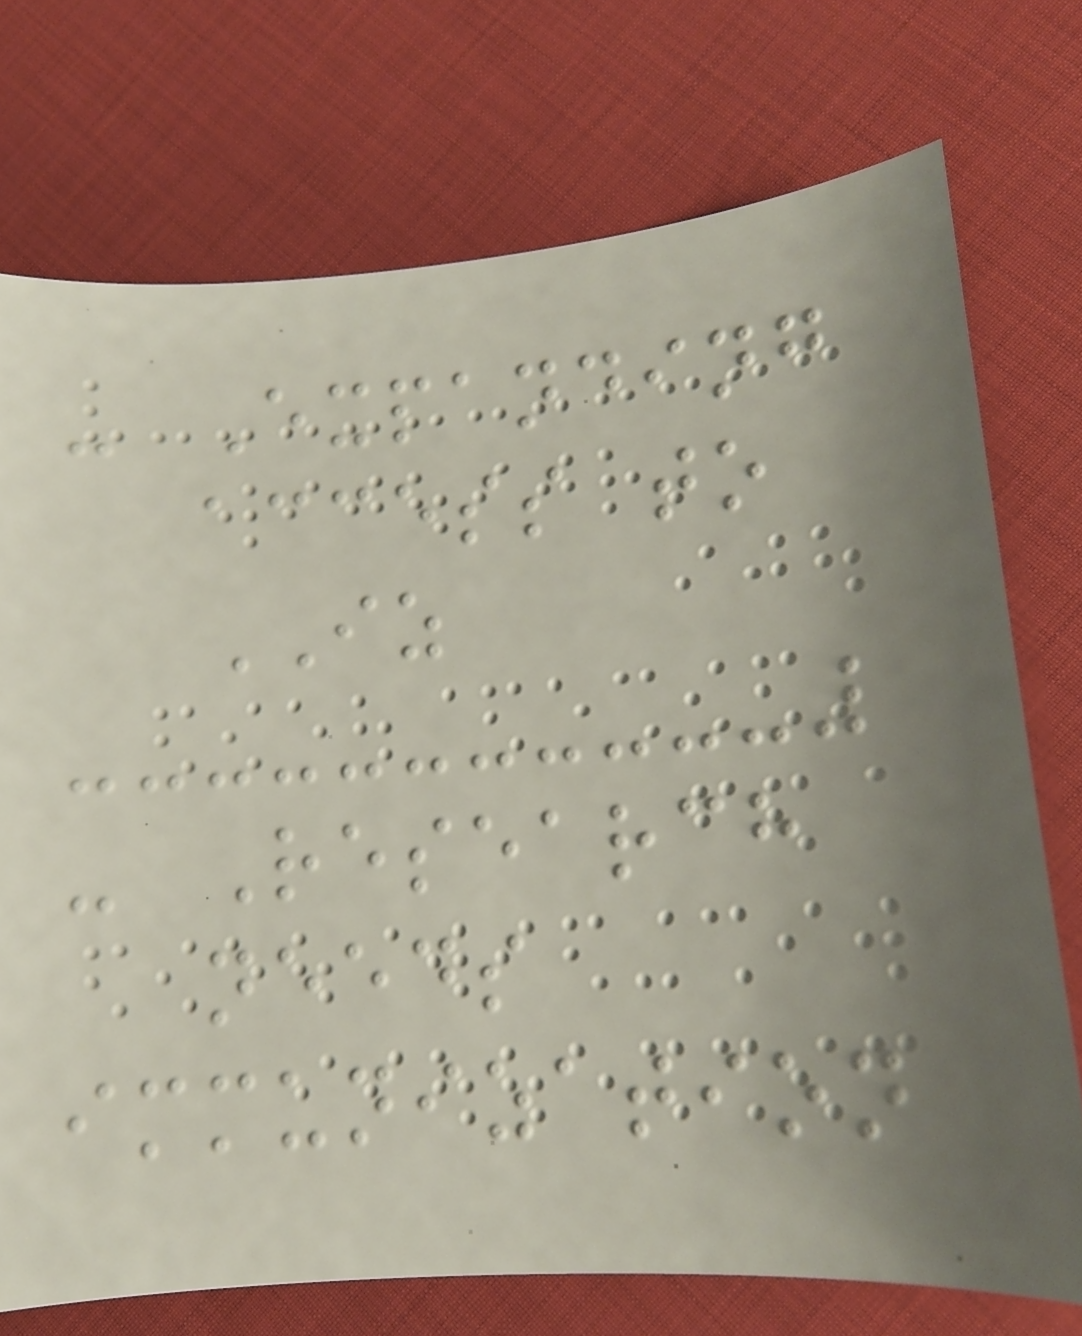- Expanding
access to
IZ
- Research
needs
immunization
